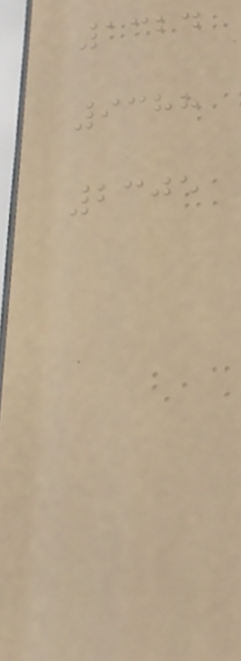1324
9388
2305
